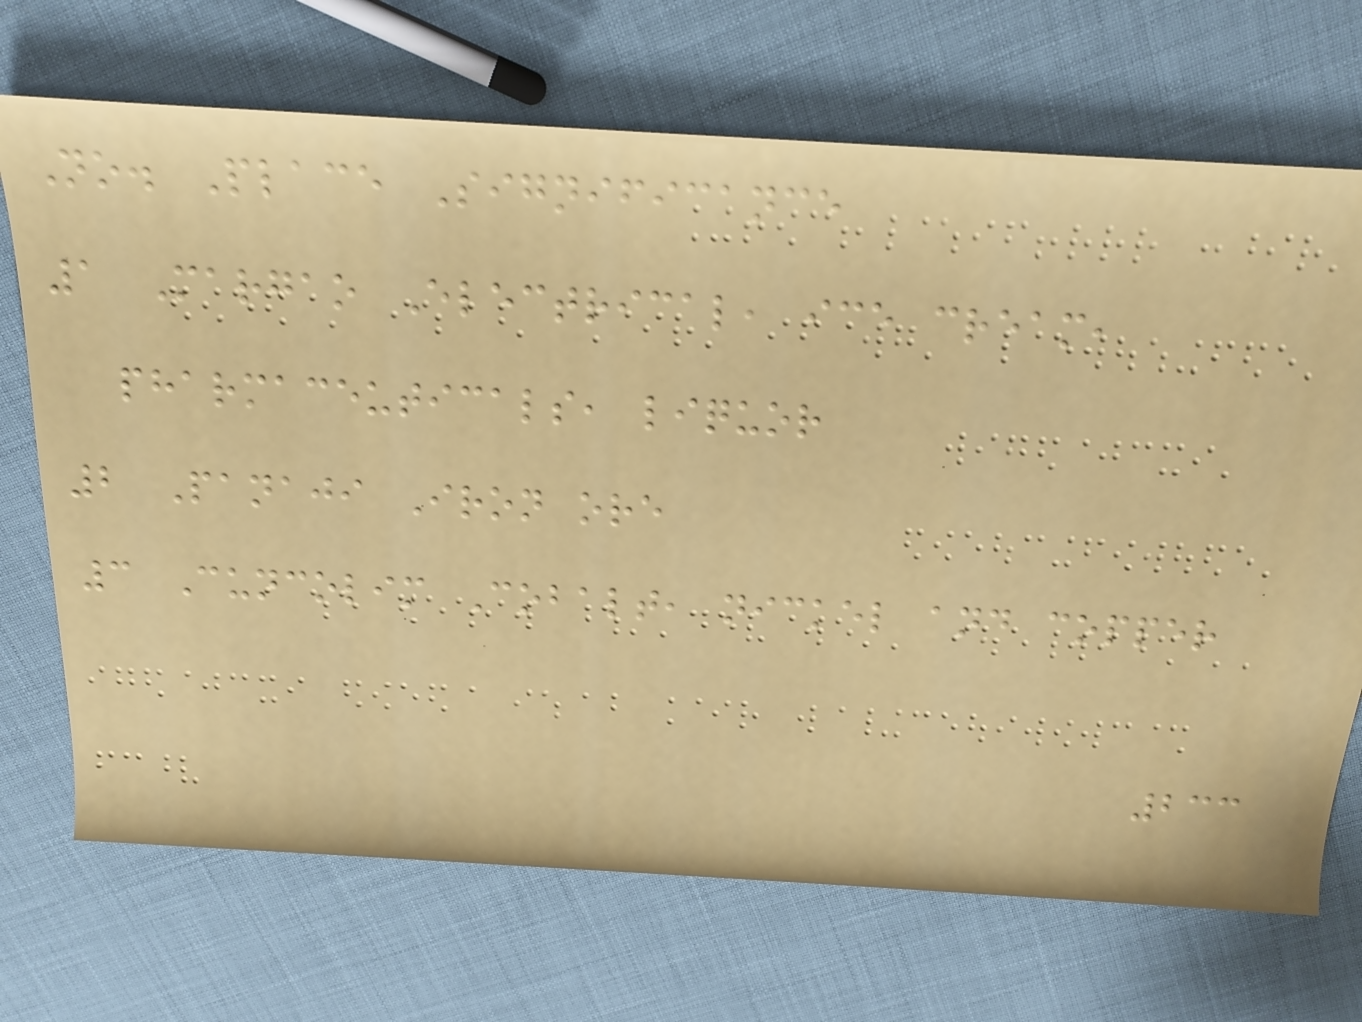No. Place Significance
1 Margao Electrical, ice cream,
pharmaceuticals, liquor
2 Panaji Iron ore
3 Cuncolim Cobalt, nickel and copper
233
